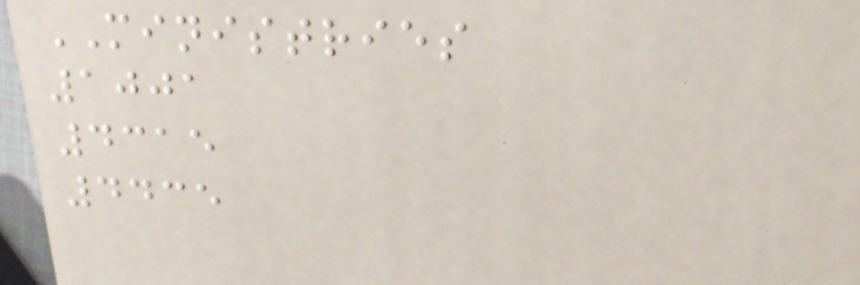MINISTRIES
1001
4315
4435
